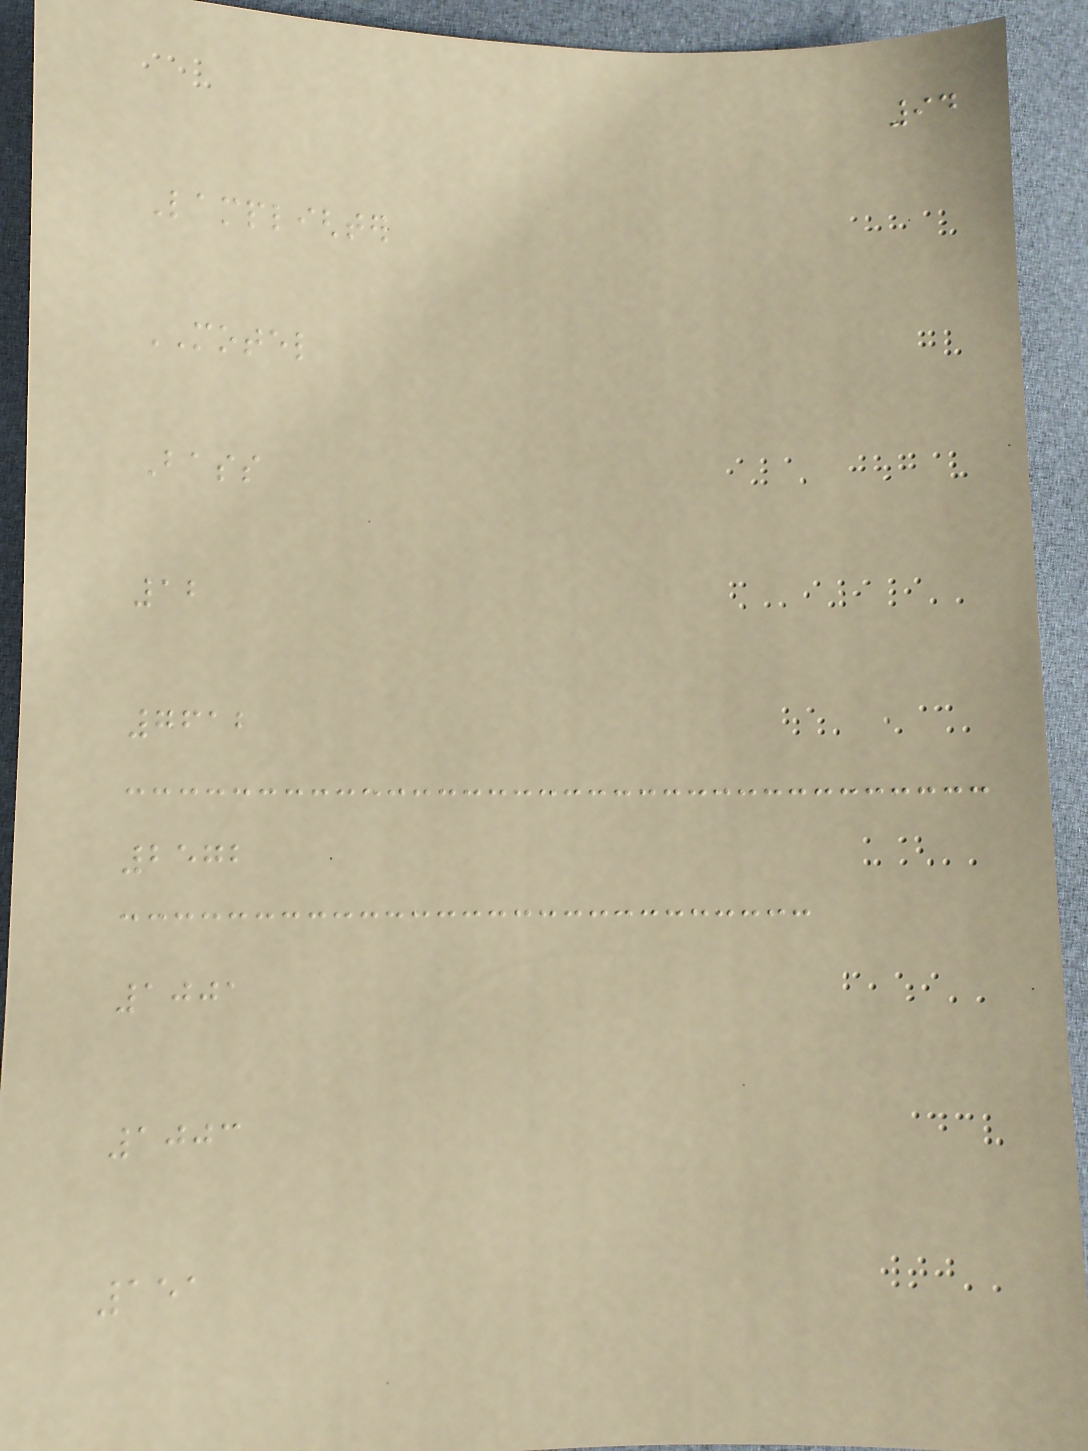94
Lamplighter
MOTEL
Bass
12
7612
2572
1001
1003
151
